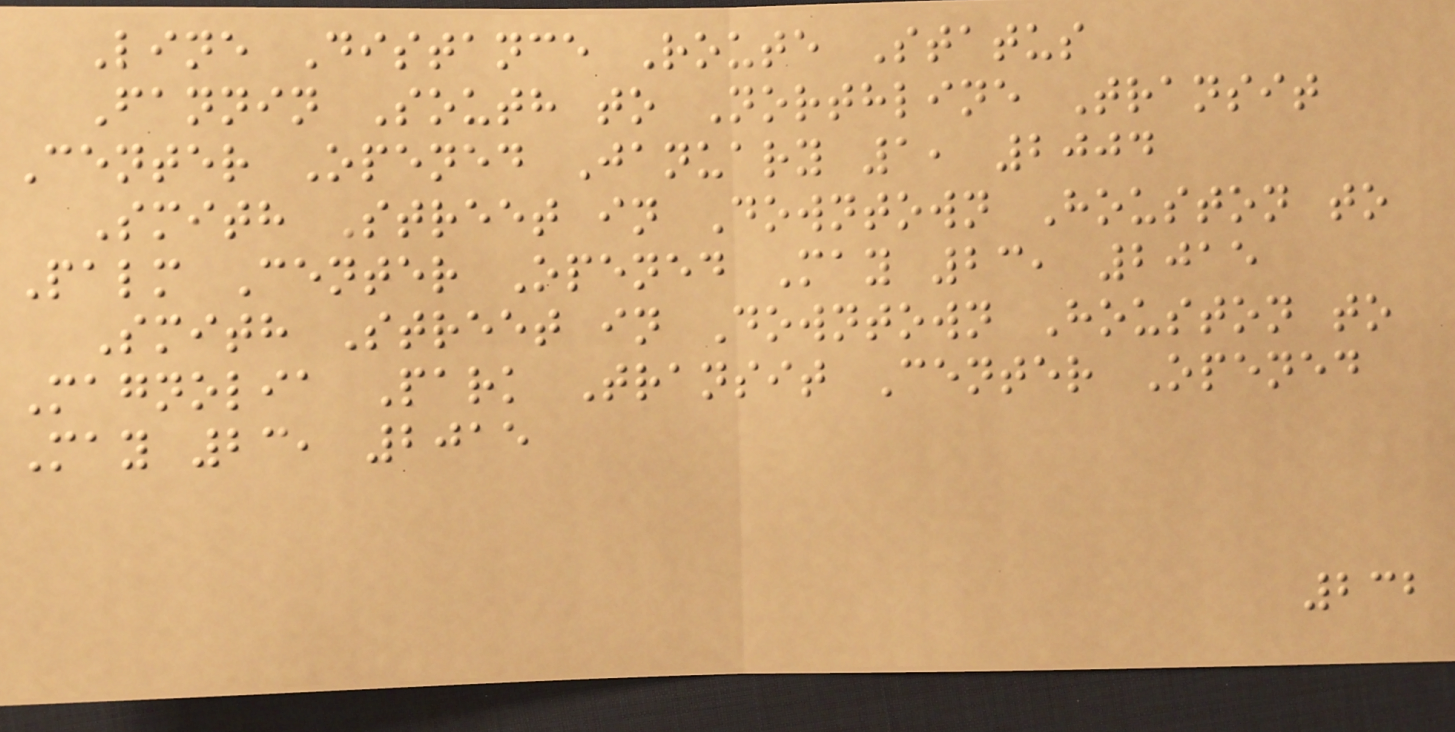Line Distance Route Status
Fannin South to Northline Transit
Center Opened January 1, 2004
Smith Street in Downtown Houston to
Palm Center Opened May 23, 2015
Smith Street in Downtown Houston to
Magnolia Park Transit Center Opened
May 23, 2015
232
